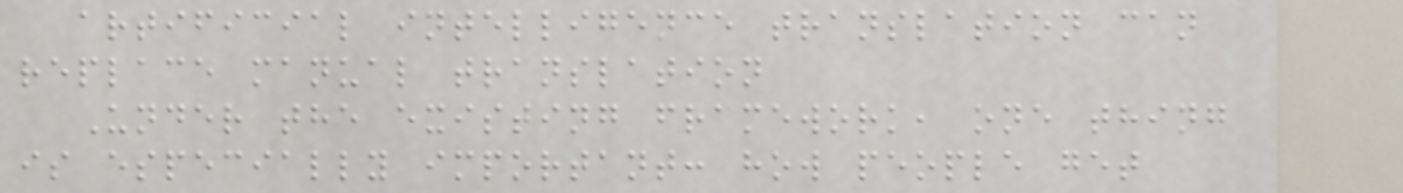artificial intelligence translation can
replace manual translation
Under the existing framework, one thing
is especially important: how people get
